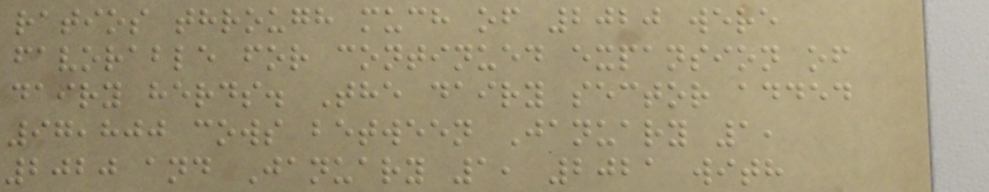ratios through much of 2020 were
favorable for continued expansion of
dairy herds. The dairy sector added
97,800 cows between January 1,
2020 and January 1, 2021 with
